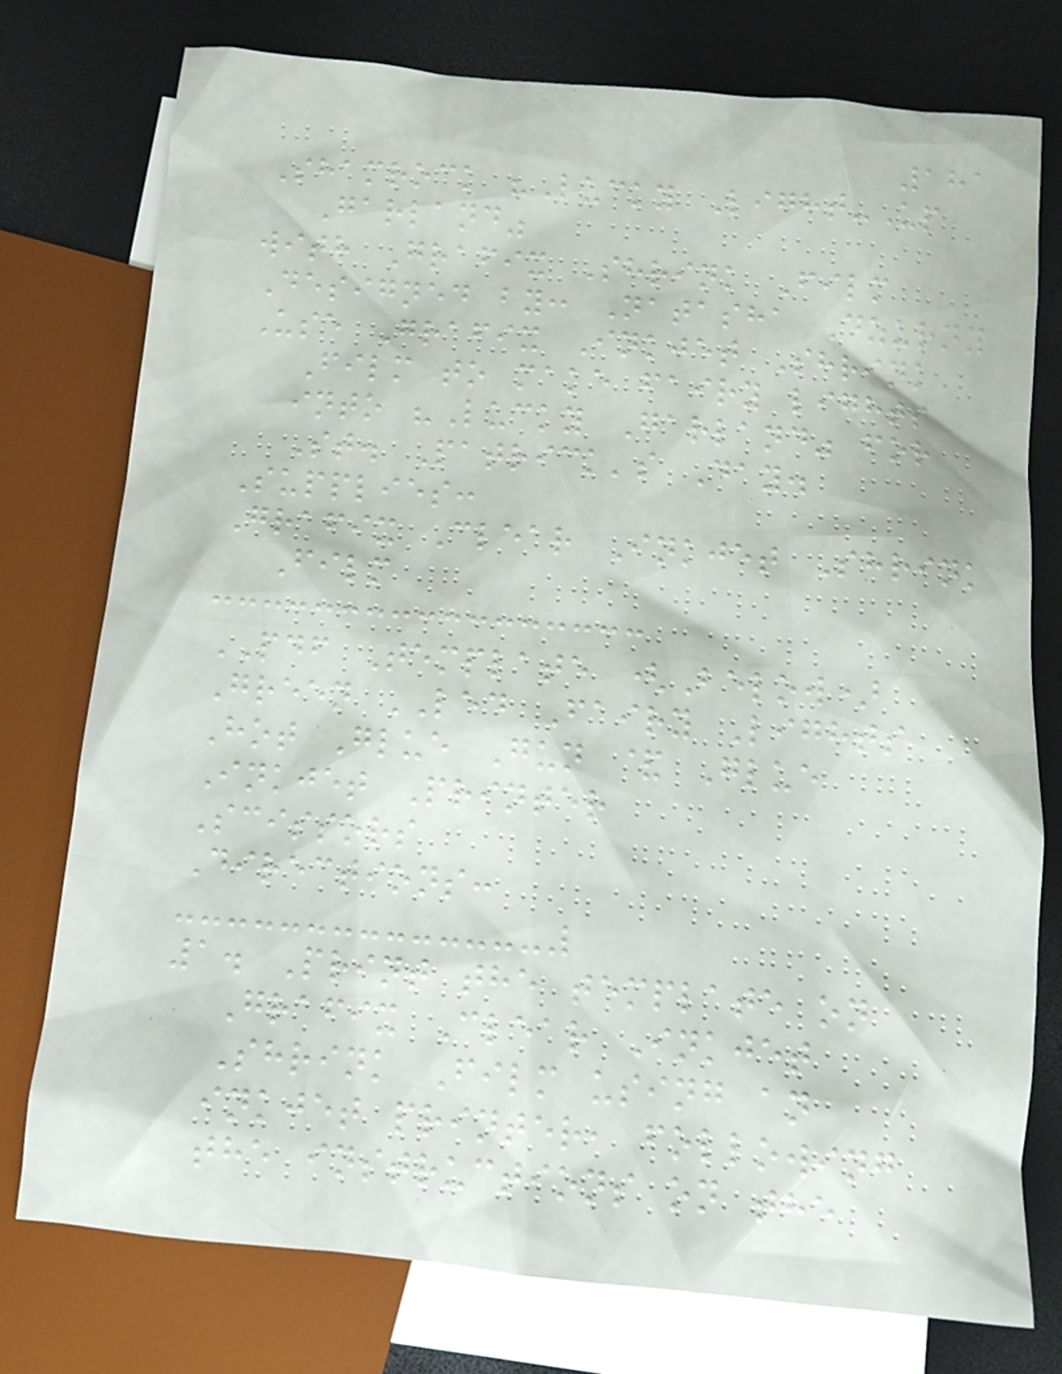181
Shamrock "Lucky Light-Up
Garland"
with Grafix Shrink Film
Designed by: Natasha Dzurny
Use Grafix Inkjet Shrink
Film to make fairy lights
into "Lucky Garland" for
St. Patrick's Day.
Supplies:
Grafix Clear Inkjet Shrink
Film
PDF Template (Below)
Green LED Fairy Lights
Hot Glue Gun & Glue
Inkjet Printer
Scissors
Directions:
1. Print the template on
Grafix Clear Inkjet
Shrink Film using an
inkjet printer, following
the instructions on the
